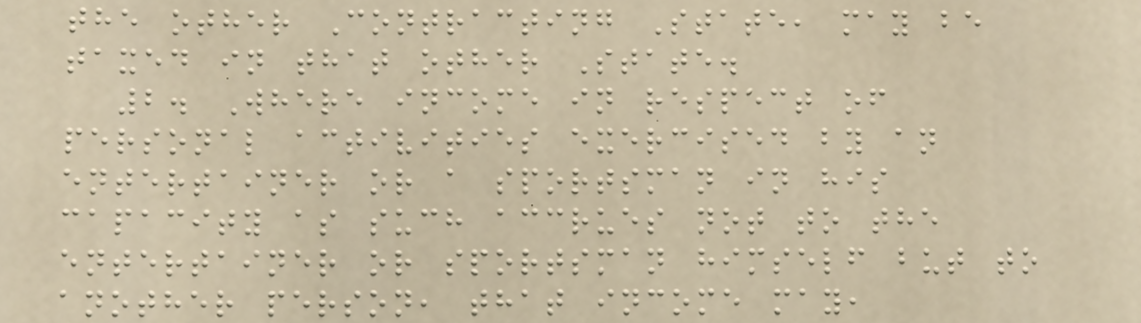the other Contracting State, may be
taxed in that other State.
2. Where income in respect of
personal activities exercised by an
entertainer or a sportsman in his
capacity as such accrues not to the
entertainer or sportsman himself but to
another person, that income may,
